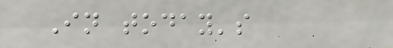In today's
